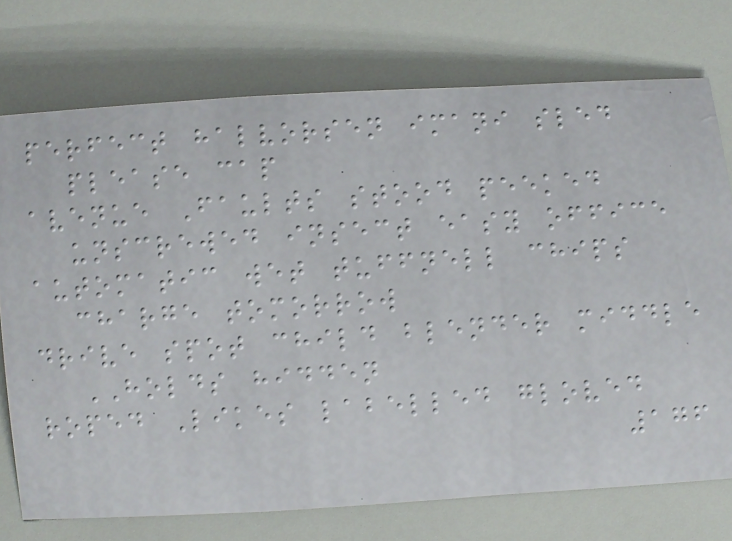perfect halvorsen imani sled
please cap
avenue Faults stood peeked
unscrewed insect easy office
automatic wet tuffnell chips
charge tomorrow
drive spot child blender middle
HOLDS hidden
roped Likes labelled gloved
176
